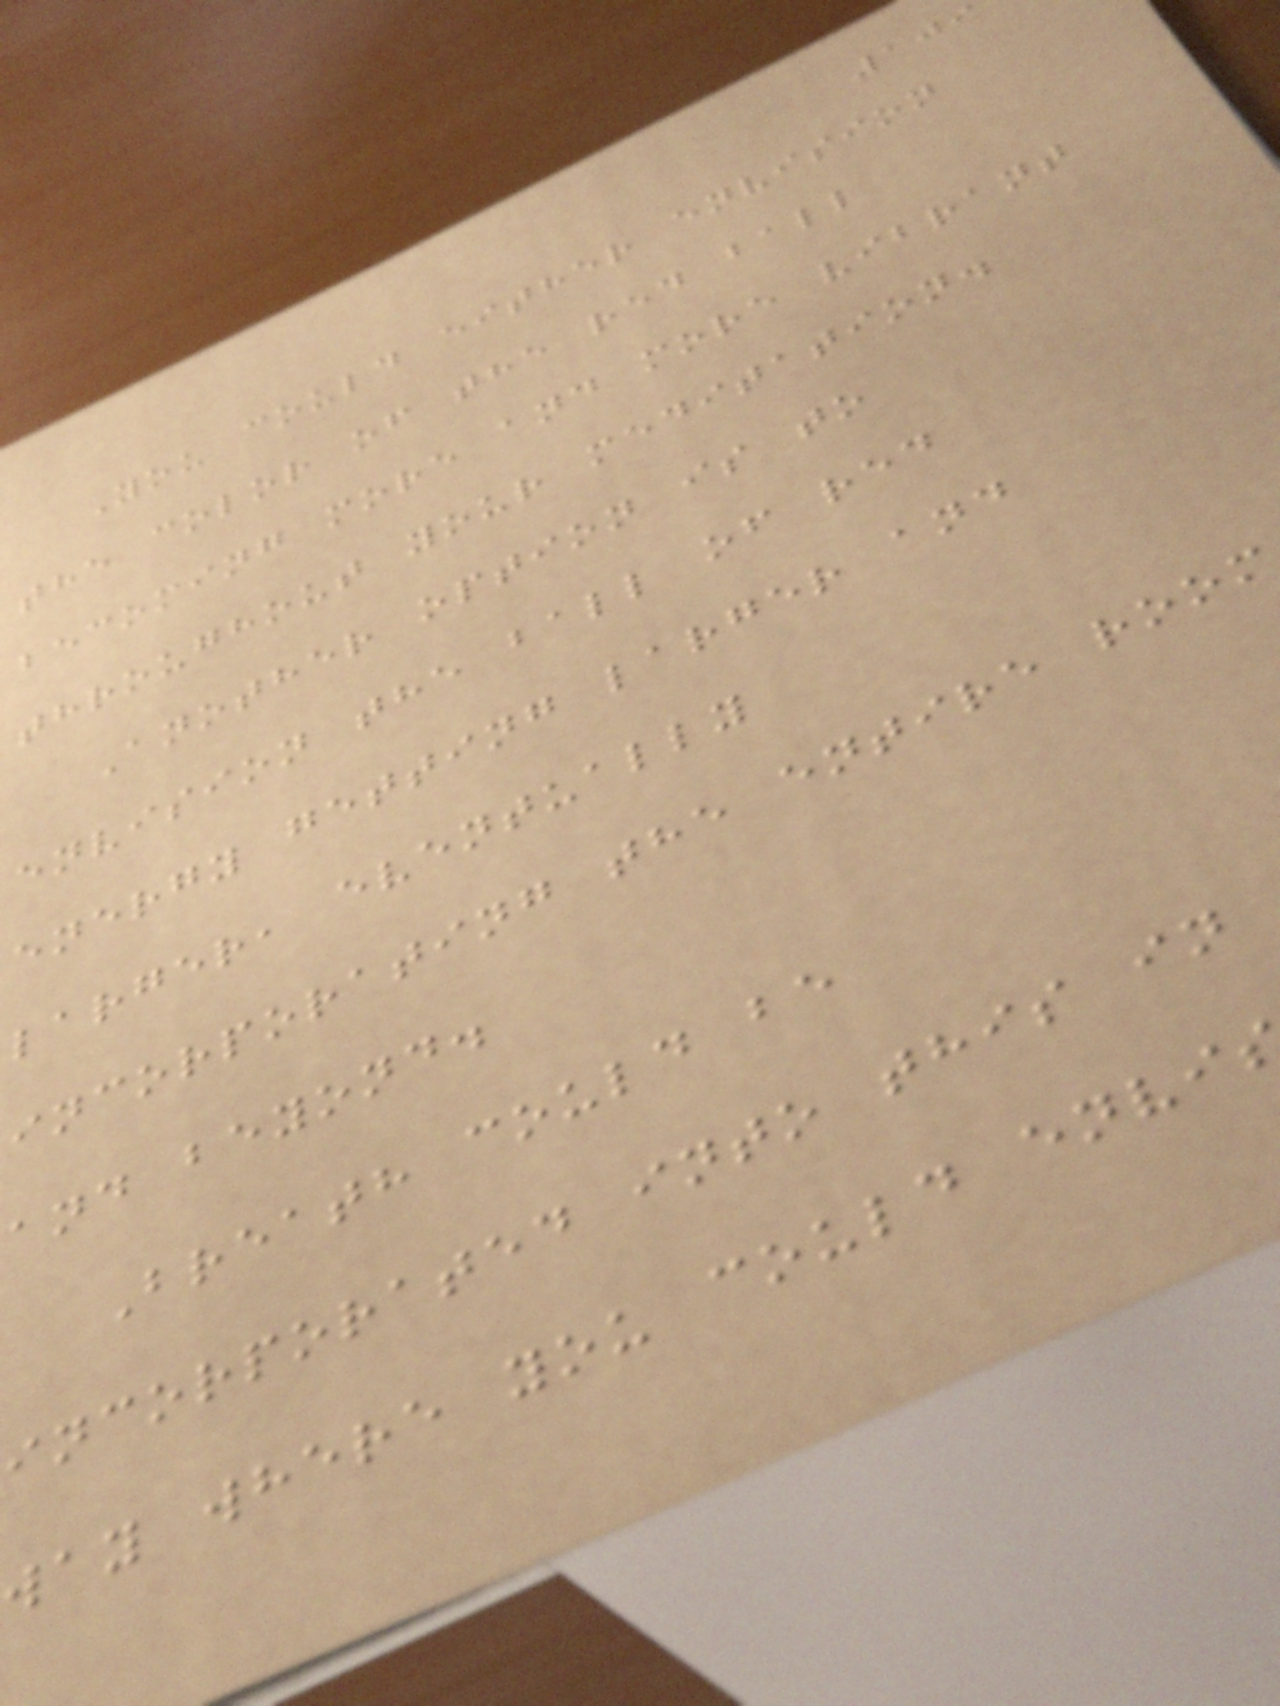109
You could either envision
the color of the red ball
becoming more and more vibrant
throughout your meditation.
Another option is to
envision the ball of red
energy getting larger and
larger, eventually
incorporating the entire room
and beyond.
Breath could be
incorporated into this in
way where you could envi
